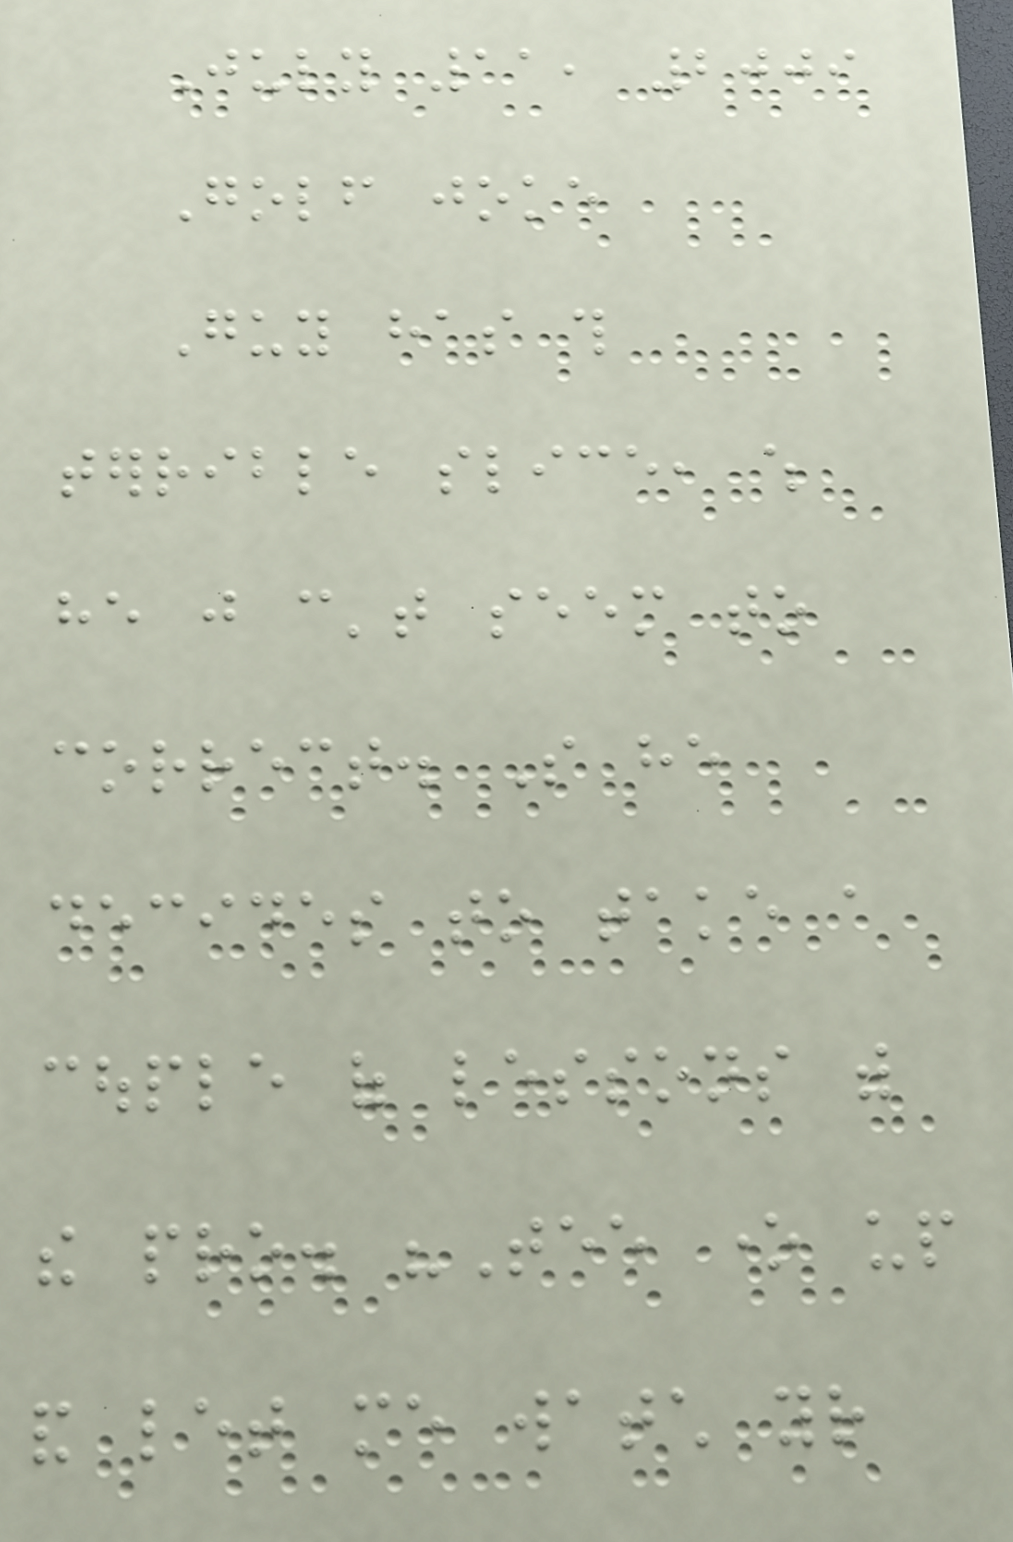July 11, 2009
Golf joke
Guy has this
terrible slice, which
he just can't seem to
correct. So he
decides to take a
couple of lessons with
the pro. "Tee one up
and let me watch your
